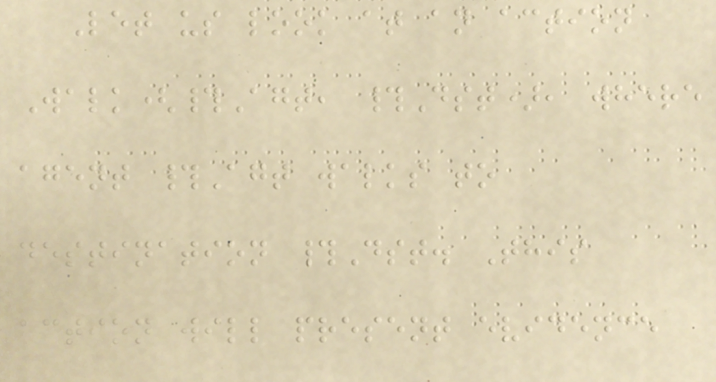Let us look at an action
Walk(#Agt, #Dst), where
agent #Agt walks to
destination #Dst. This
action will present evidence
